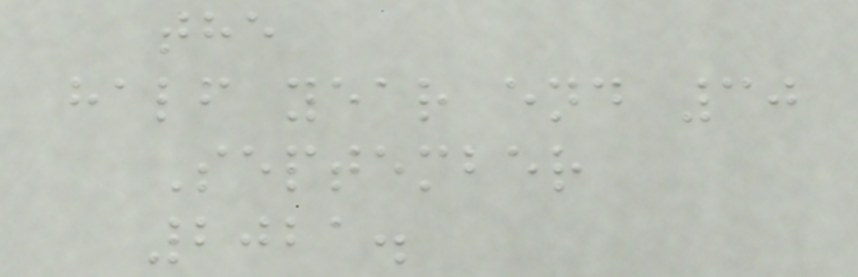the
half year end 30
September
2021.
